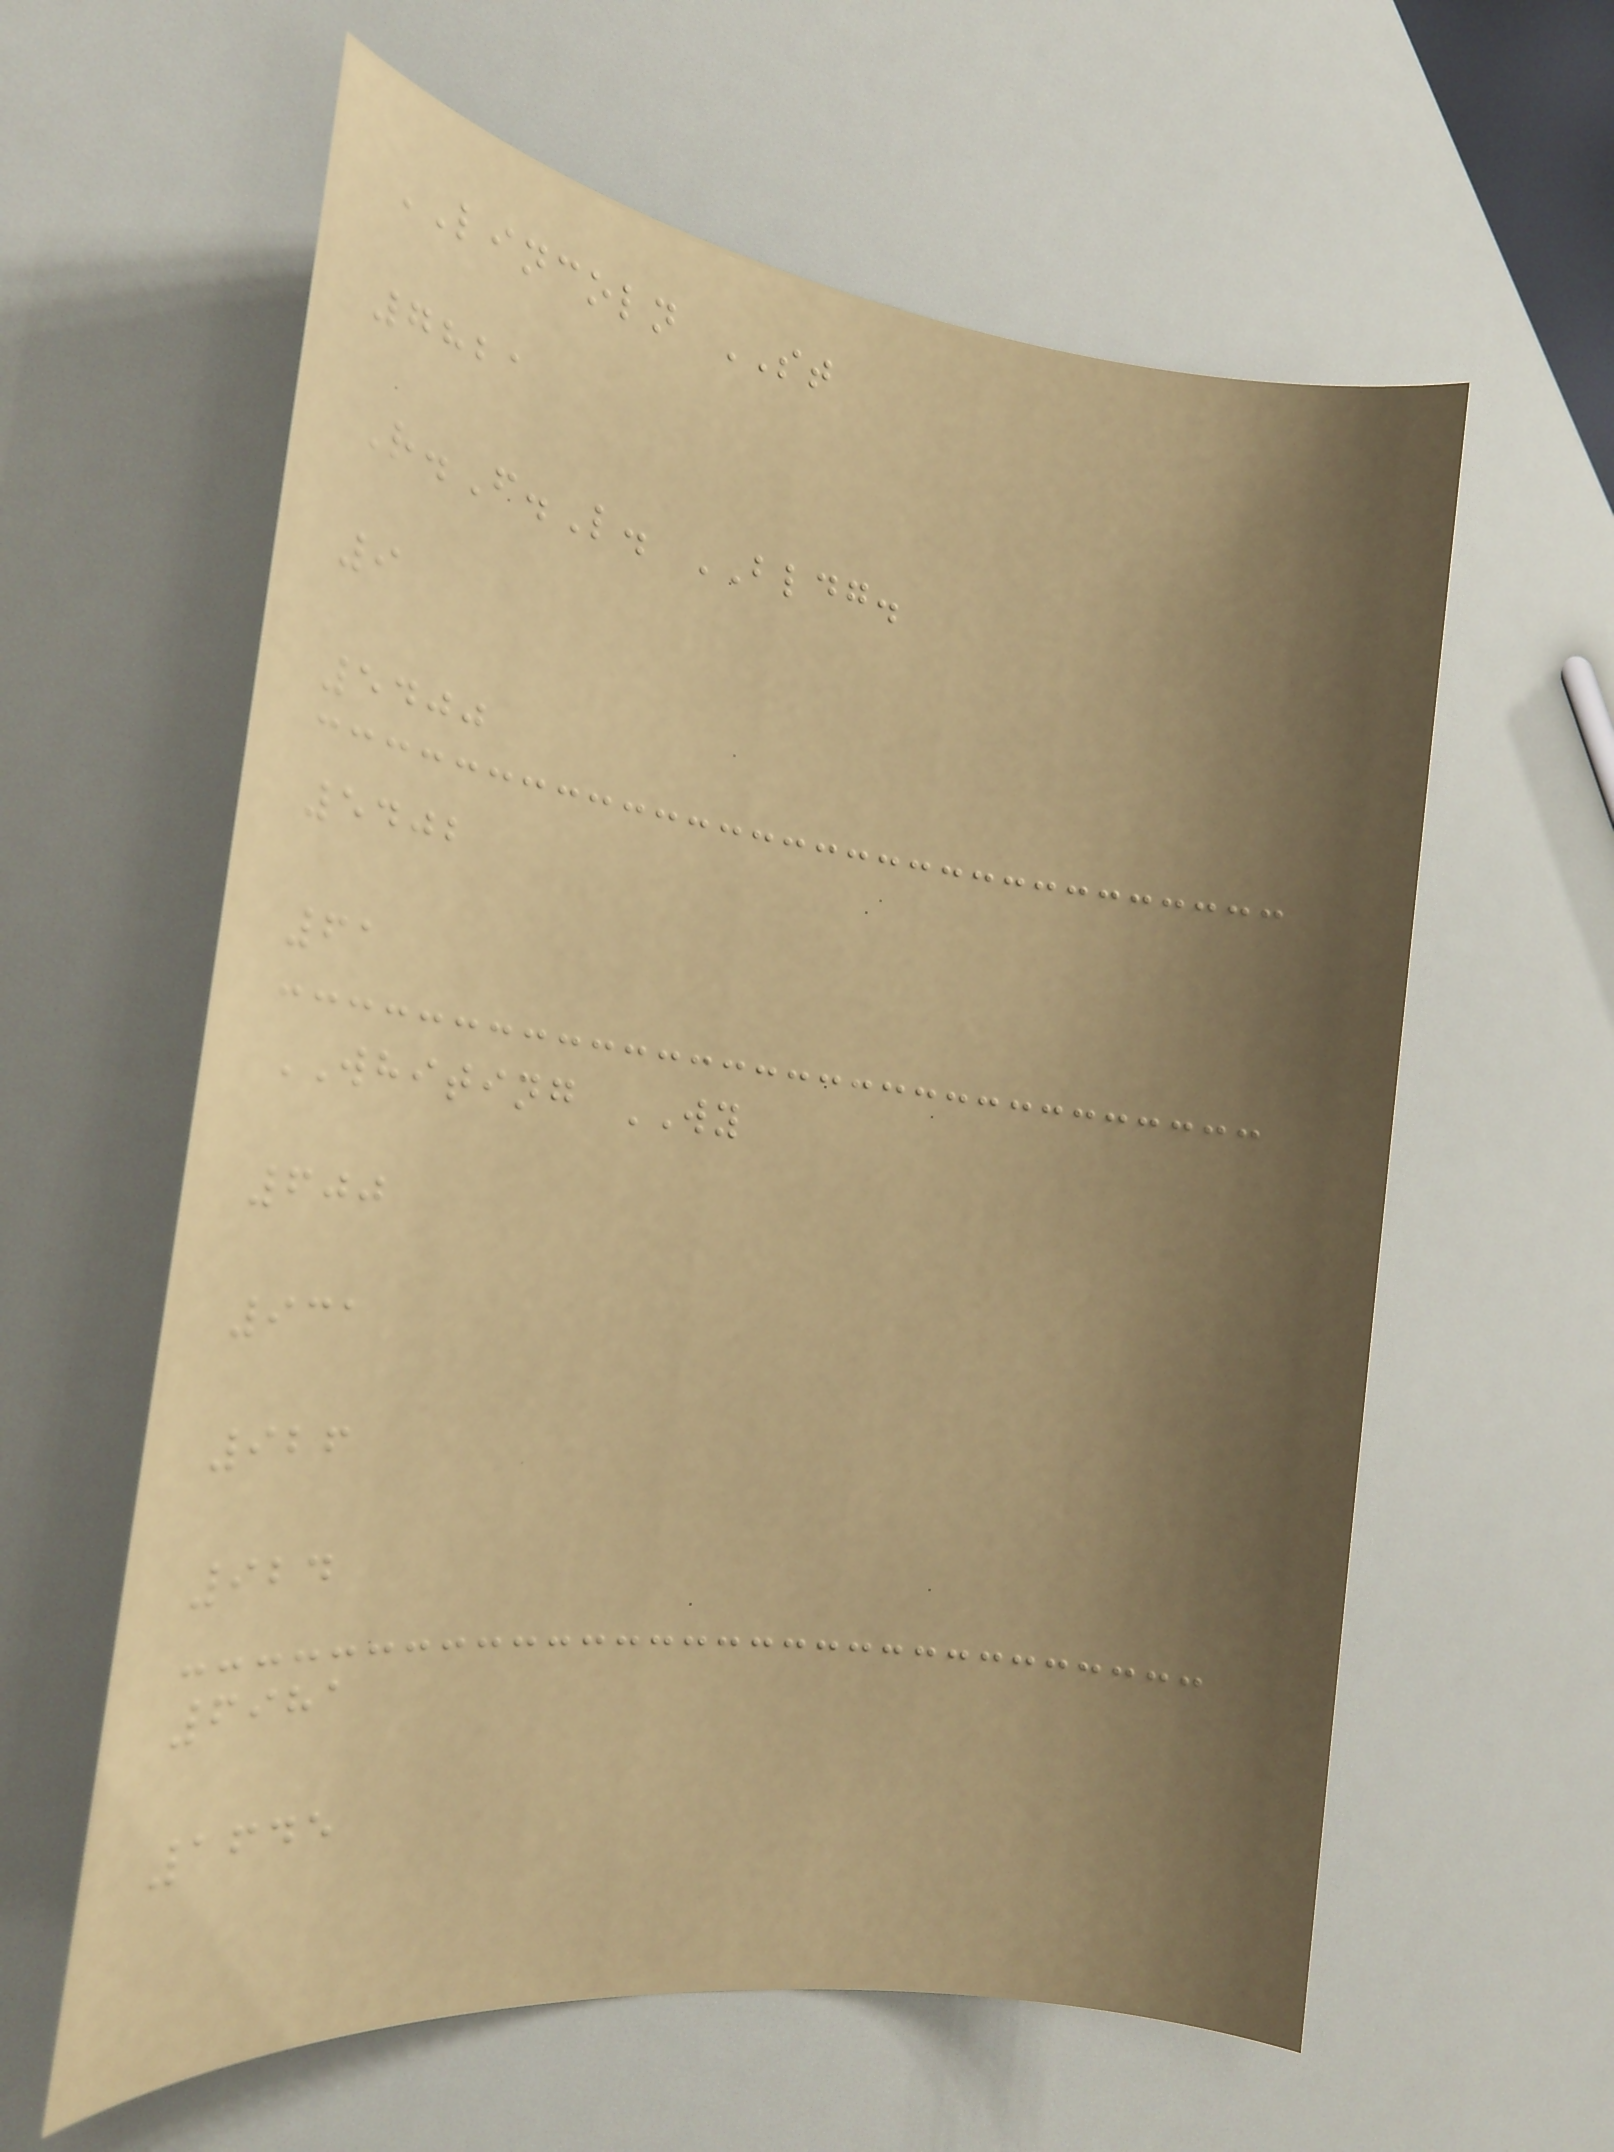LINCOLN ST
7821
R.F.L. BLDG.
9
5400
5402
61
WHITING WY
600
931
926
924
6981
1645
